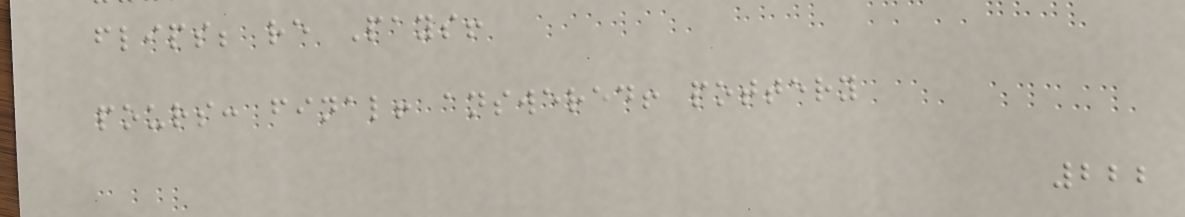flips; re Pays!
pours: final! answered! pottery
222
